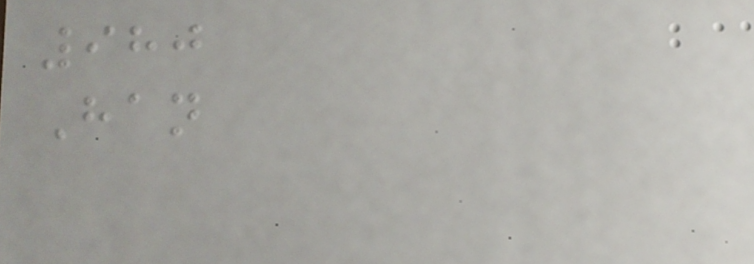980
Han
